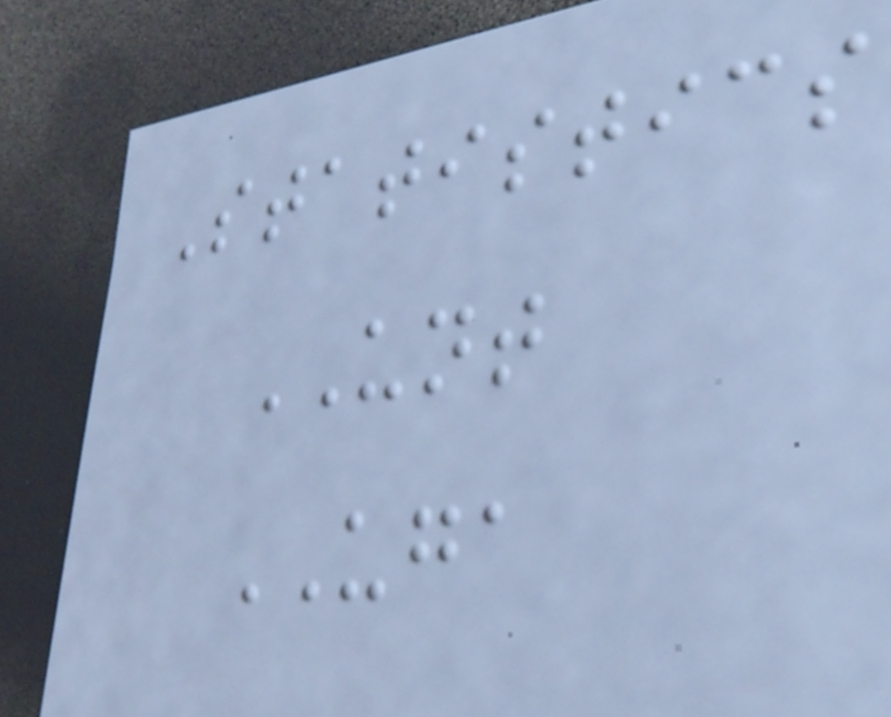Statistics
UNT
UGA
